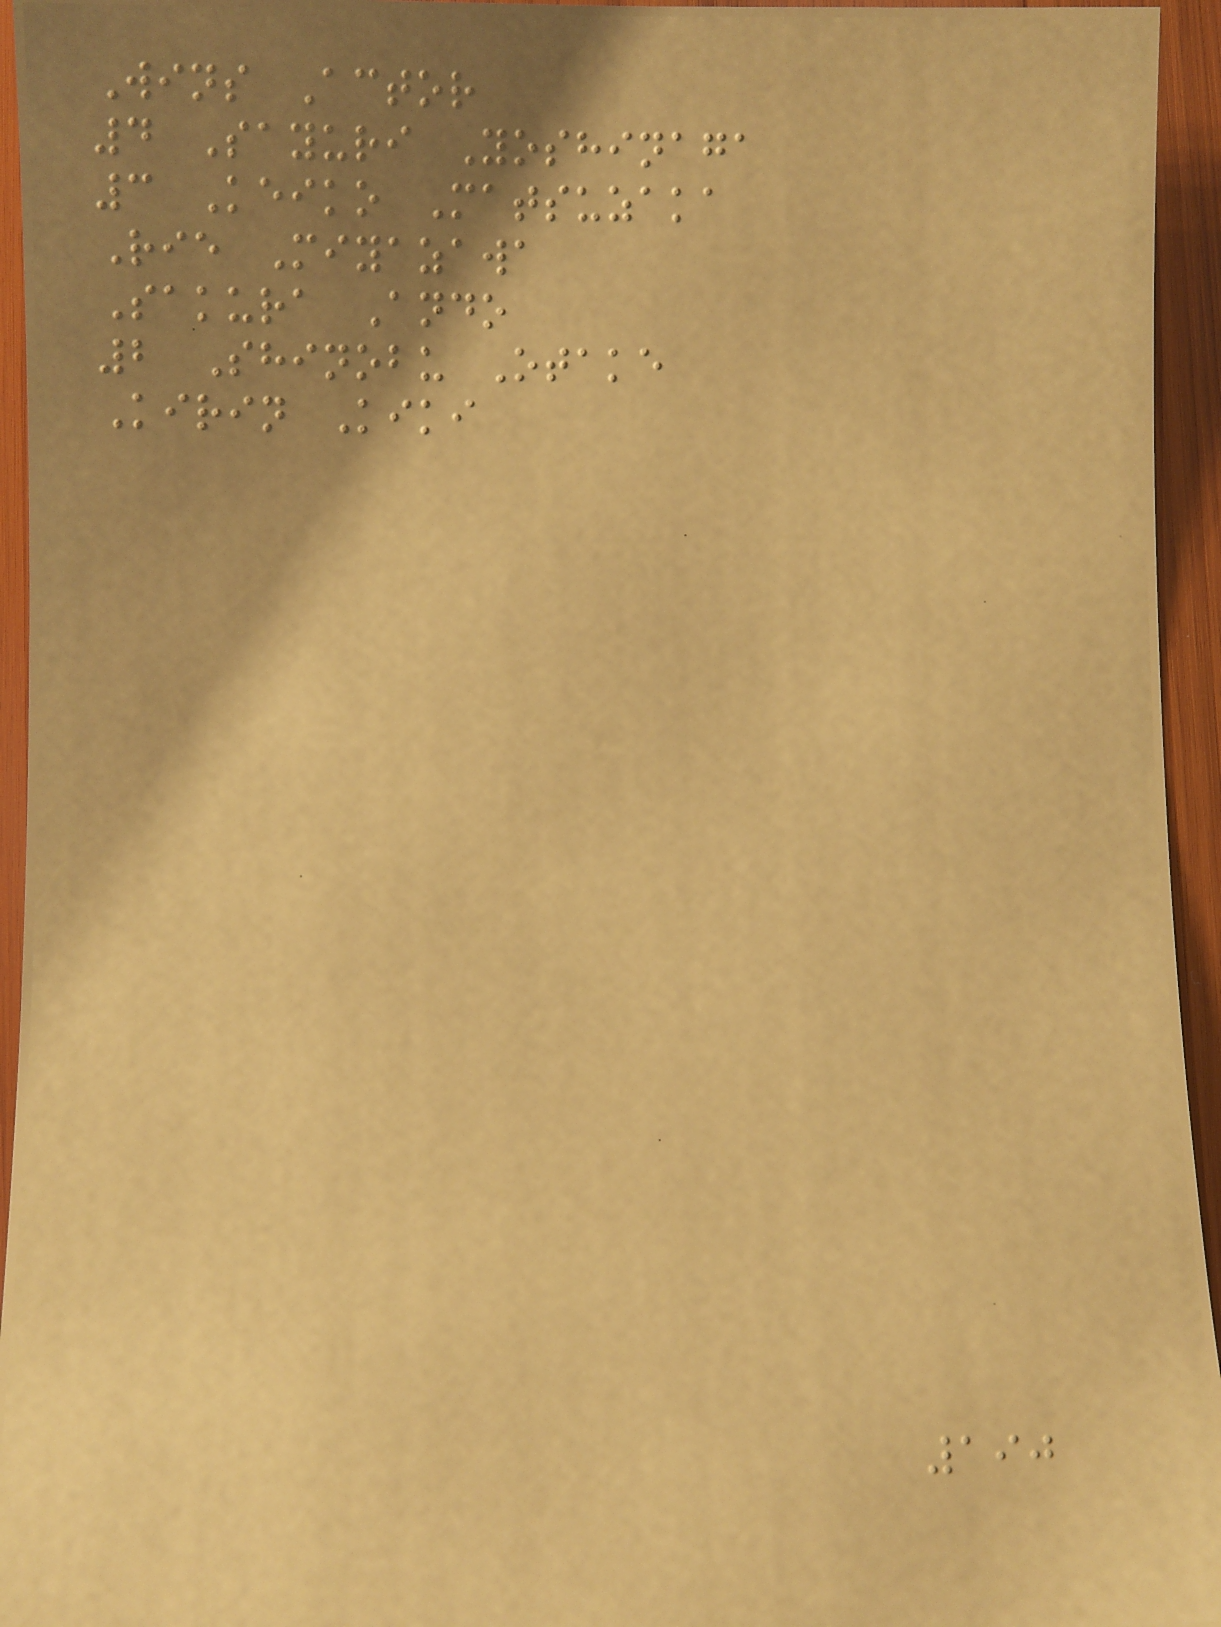Wins Actor
4 Sayuri Yoshinaga
3 Keiko Matsuzaka
Rie Miyazawa
Sakura Ando
2 Shinobu Otake
Kirin Kiki
190
